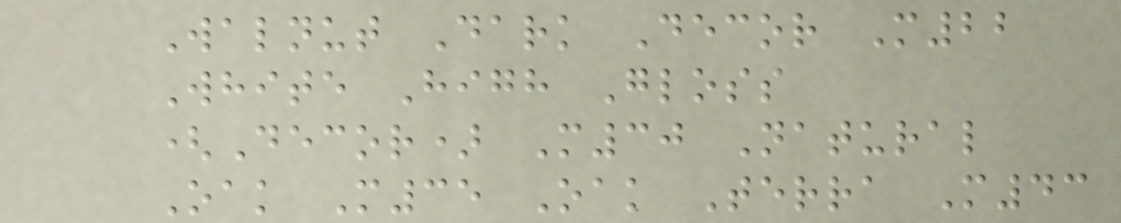Walnut Dark Decor M22
White High Gloss
(Decor) M30 Natural
Oak M35 Oak Terra M43
